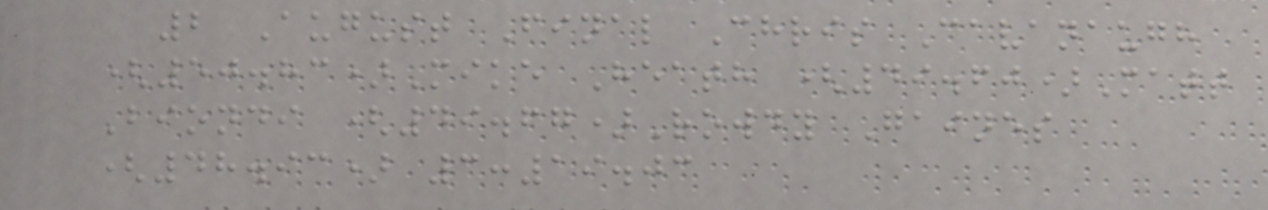2 August Final Chris Cavanaugh
(50.83)Mike Heath (49.60)Matt
Biondi (49.67)Rowdy Gaines
(48.93) 3:19.03
